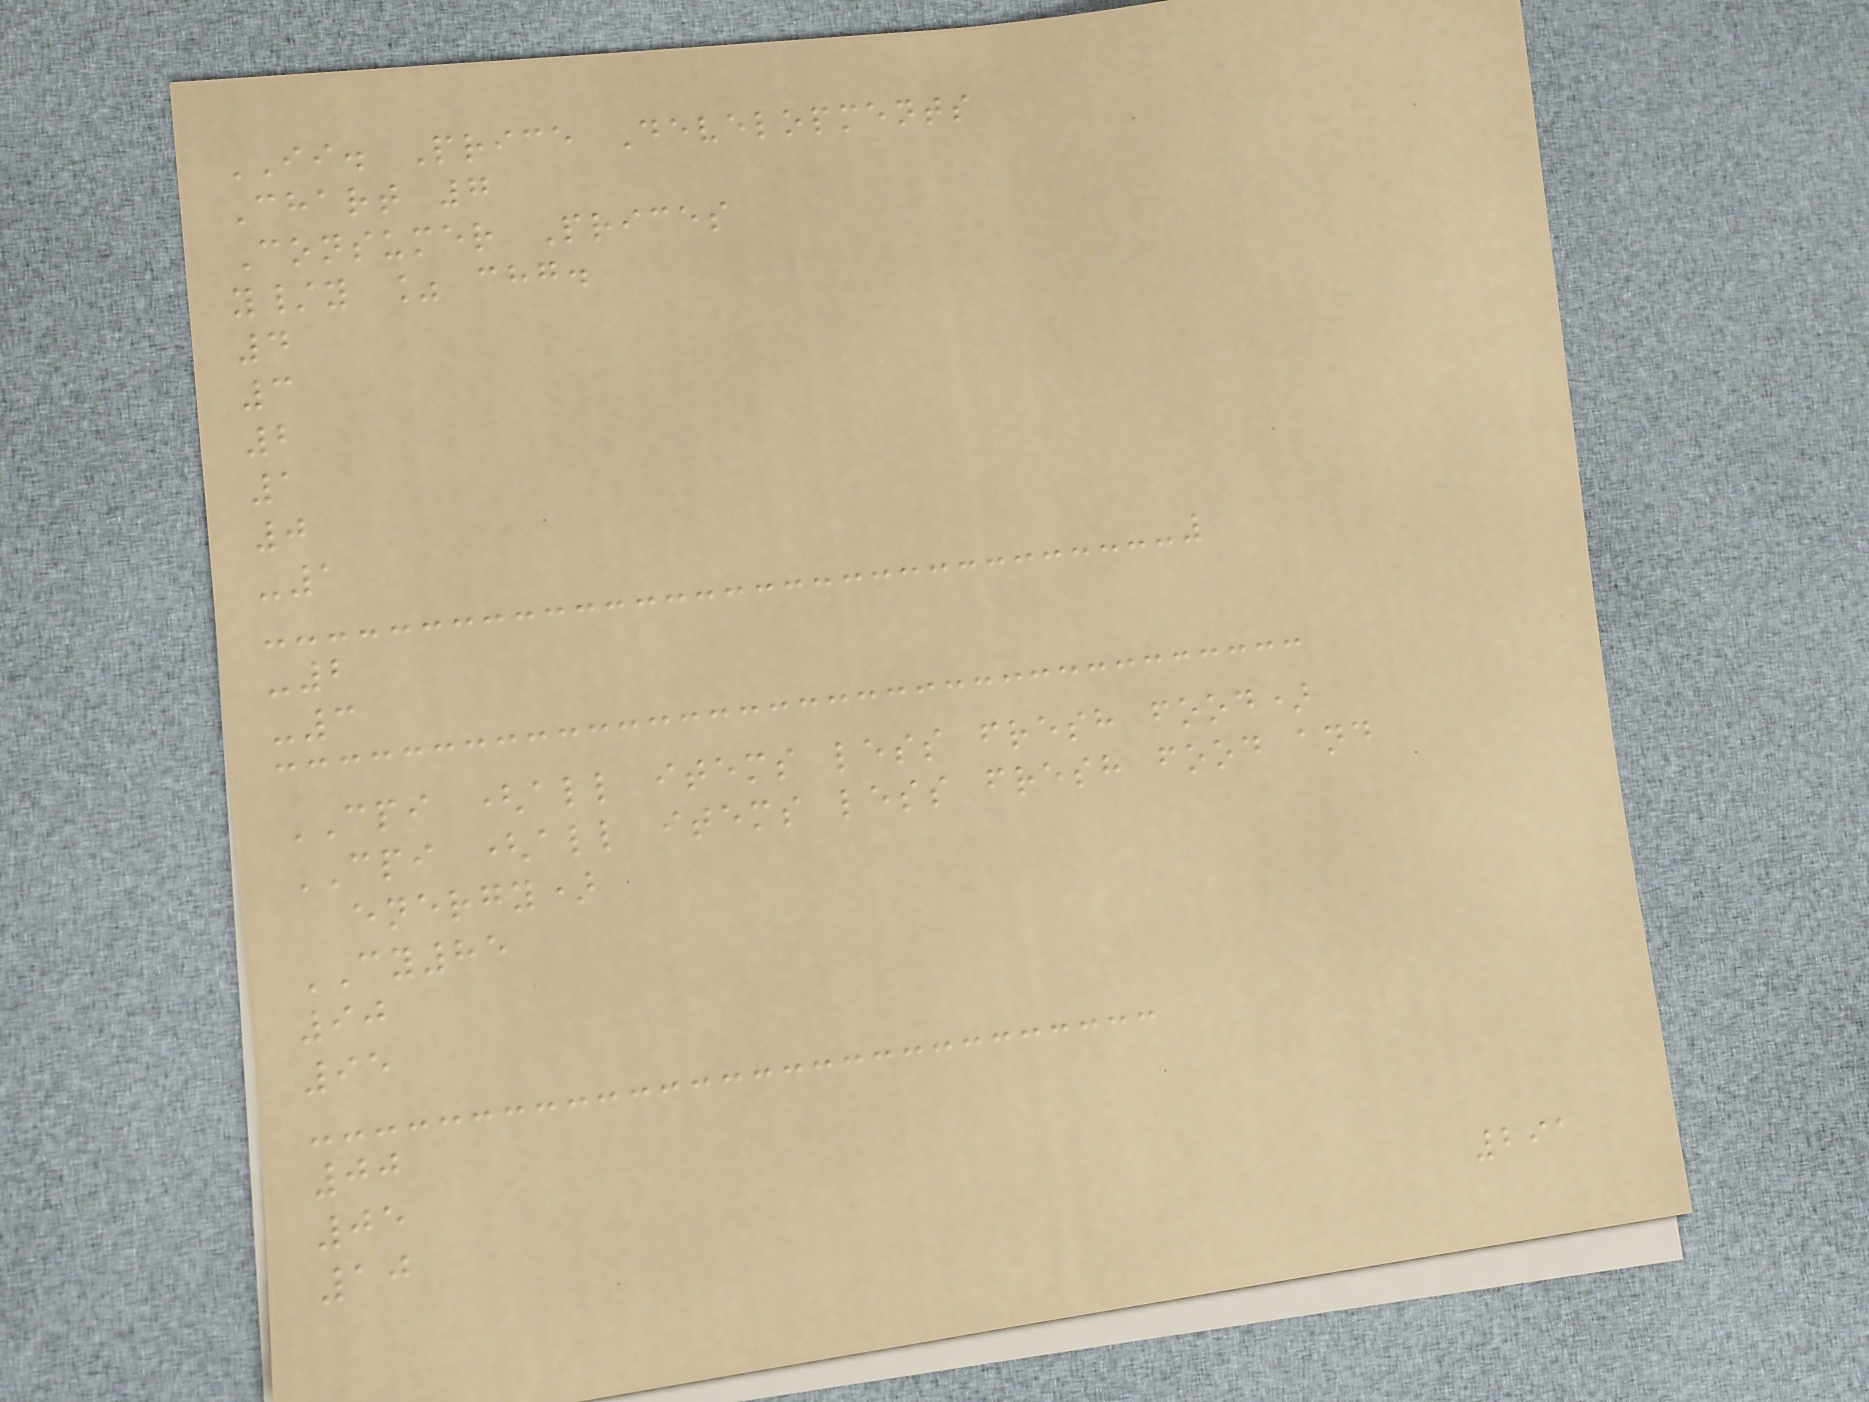II. Price Developments
Chart 7
Consumer Prices
y/y % chg.
4
3
2
1
0
-1
-2
-3
CPI (all items less fresh food)
CPI (all items less fresh food and
energy)
CY85
90
95
00
05
10
291
